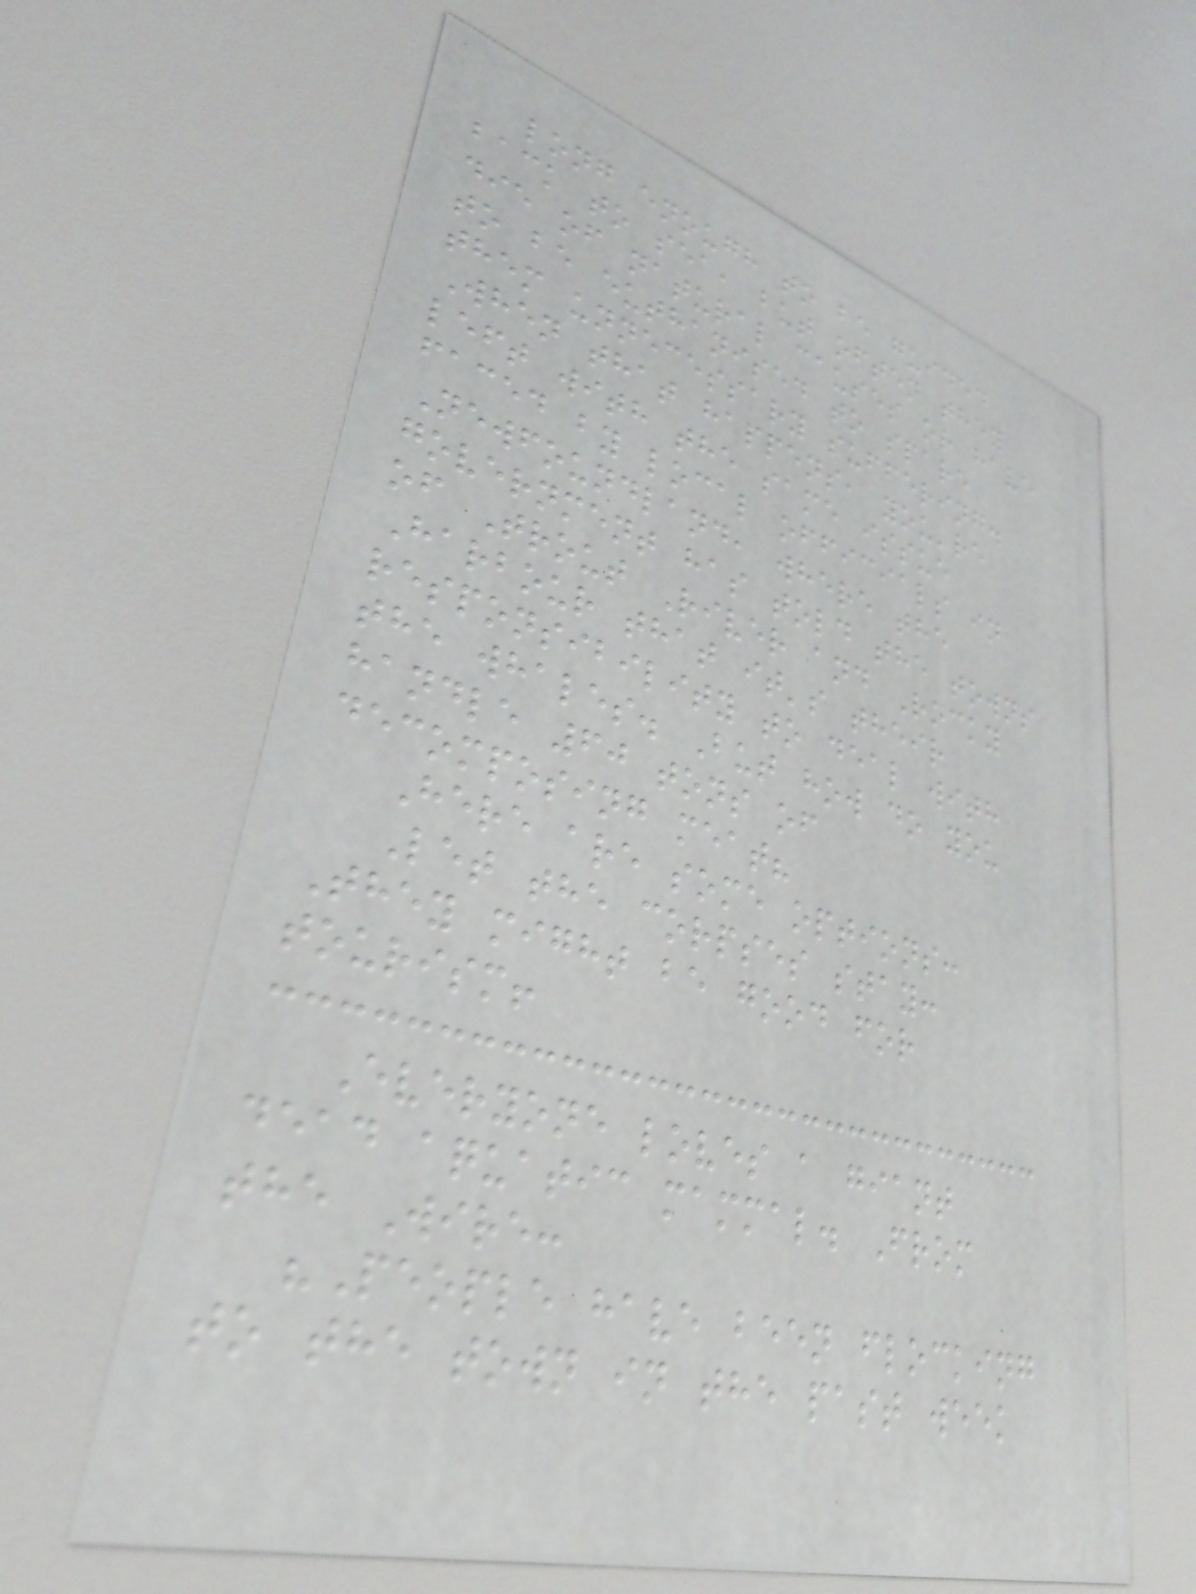long enough to be guided
back to sea, but often they
die of natural causes or have
to be euthanised to spare
them unnecessary suffering.
When that happens, you're
left with the same issue
faced by local officials in
Newfoundland, where the
government has told the towns
of Trout River and Rocky
Harbour that it's their
responsibility to deal with
the whales. But how do you
handle 60 tons of
decomposing meat?
Here are some options:
Let the corpses stay:
They might be good for
tourism!
Everyone loves a giant
dead aquatic mammal. From
the Wire:
"People have been flocking
to the town in the past week
